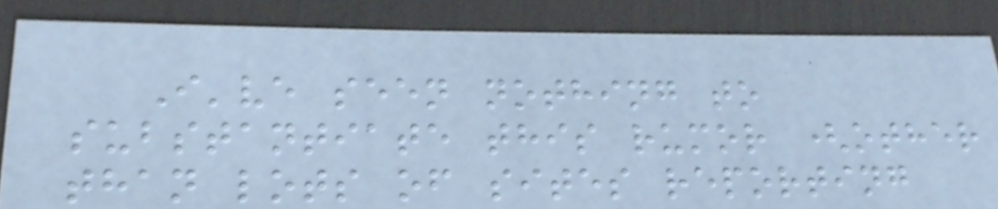I've seen nothing to
substantiate this rumor (other
than lots of sites reporting
